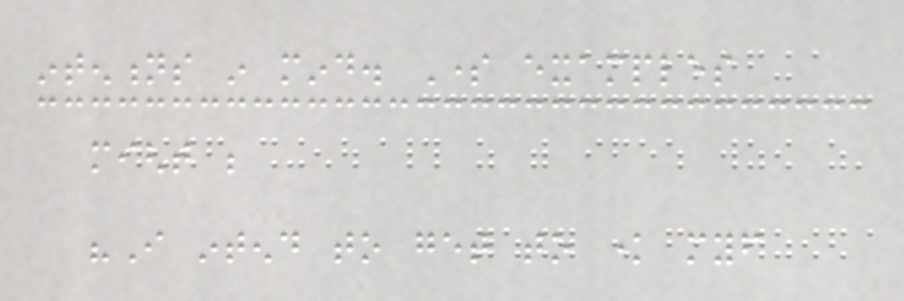intentions in mind. Some examples
might be
"I intend to get to know myself
